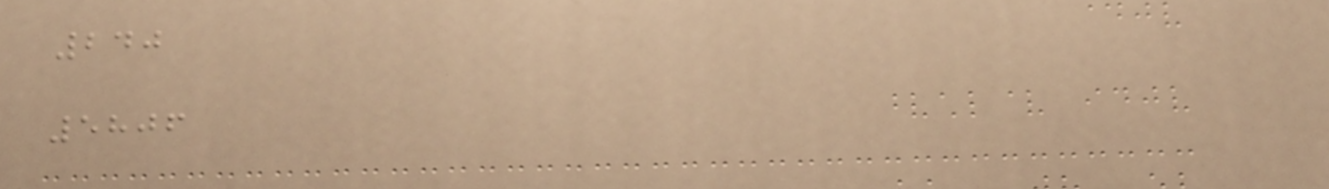240
5806
